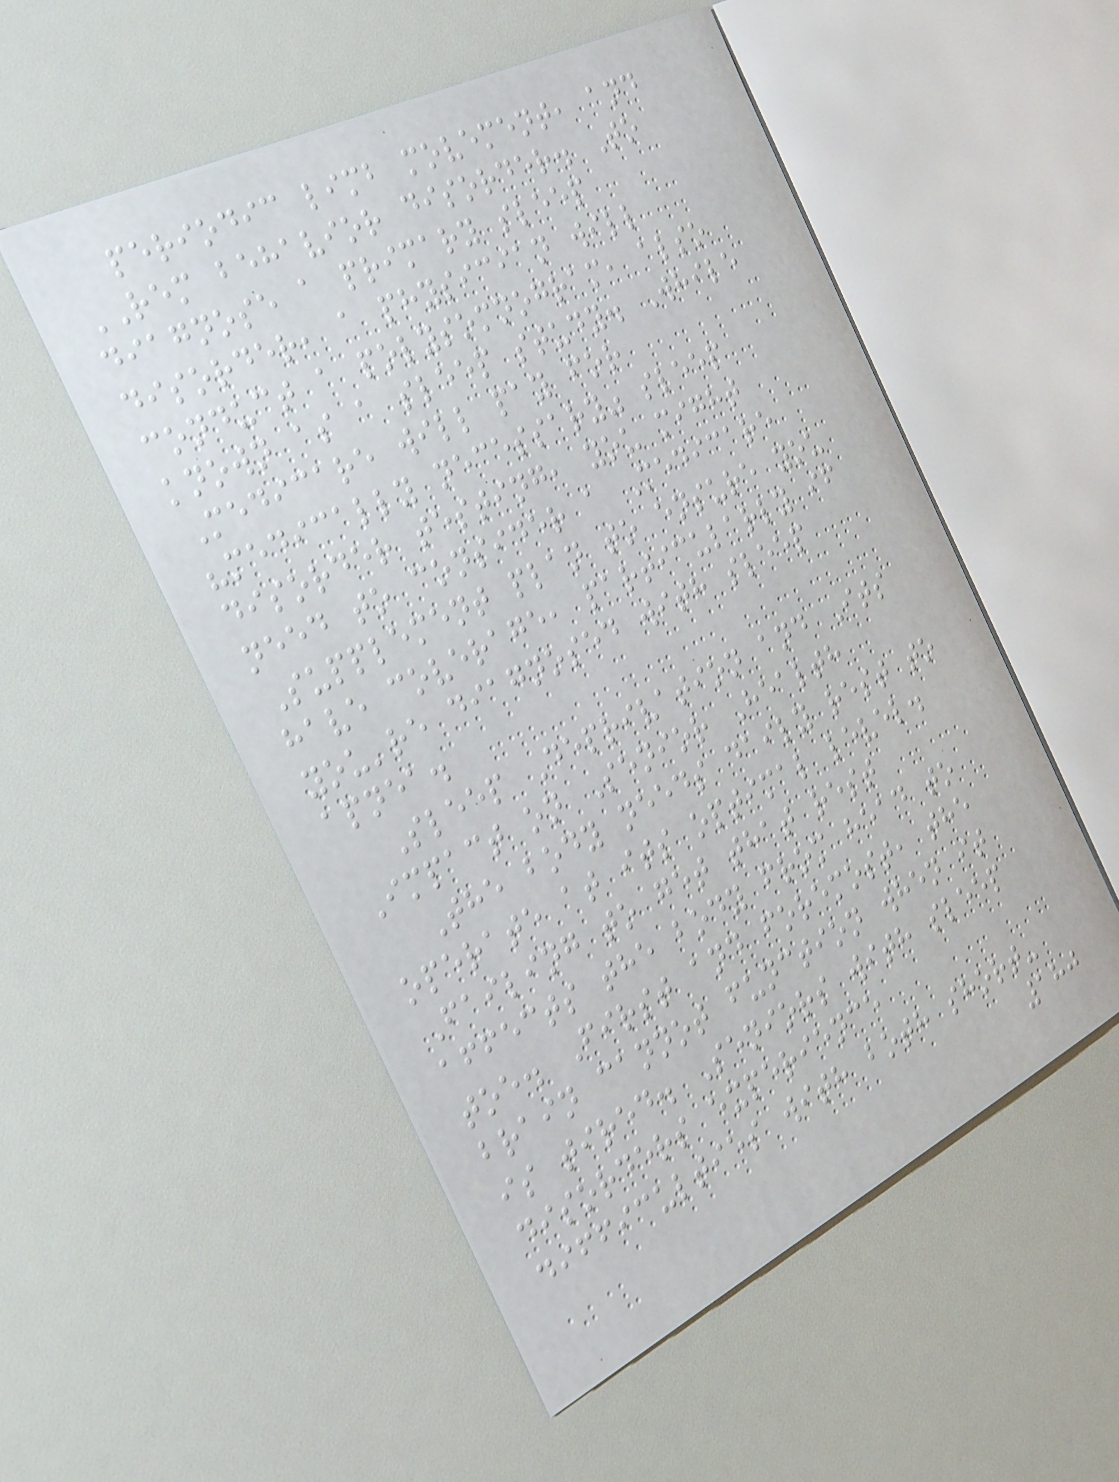periodic limb movement, and
REM behavior disorder. To
diagnose a primary sleep
disorder, a physician will
conduct a polysomnogram, also
known as a sleep study. While
Medicare will pay for
"medically necessary" sleep
disorder testing, you might
need to consider a Medicare
Supplement plan to ensure you
have coverage, particularly if
you're diagnosed with sleep
apnea.
Sleep Deprivation and Its
Impact on Senior Health
The body needs daily rest to
operate at its optimal level.
Failing to get that rest
affects the body from head to
toe. First and foremost, the
brain cannot function when it
is tired. Seniors with sleep
disorders experience
difficulties with both short-
180
